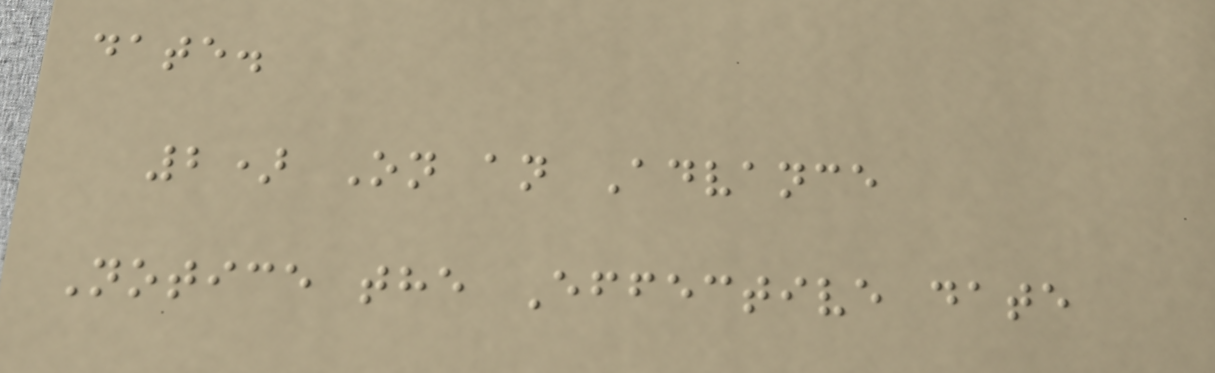date.
2) On an Advance
Notice the Effective date
